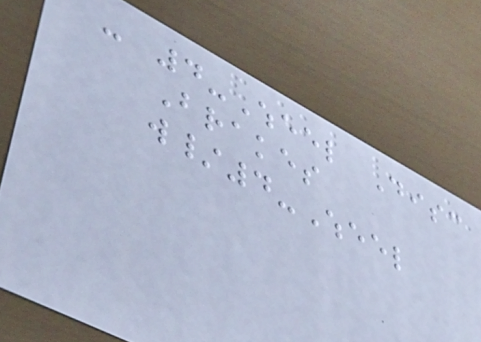- 4-Wheel Disc
Brakes
w/4-Wheel
